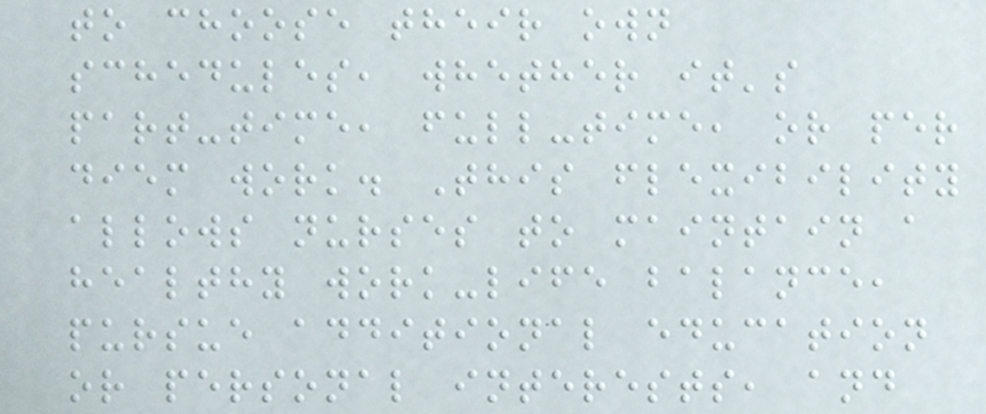to choose their own
schedules, whether it's
part-time, full-time, or per
diem work. This flexibility
allows nurses to maintain a
healthy work-life balance,
pursue additional education
or personal interests, and
